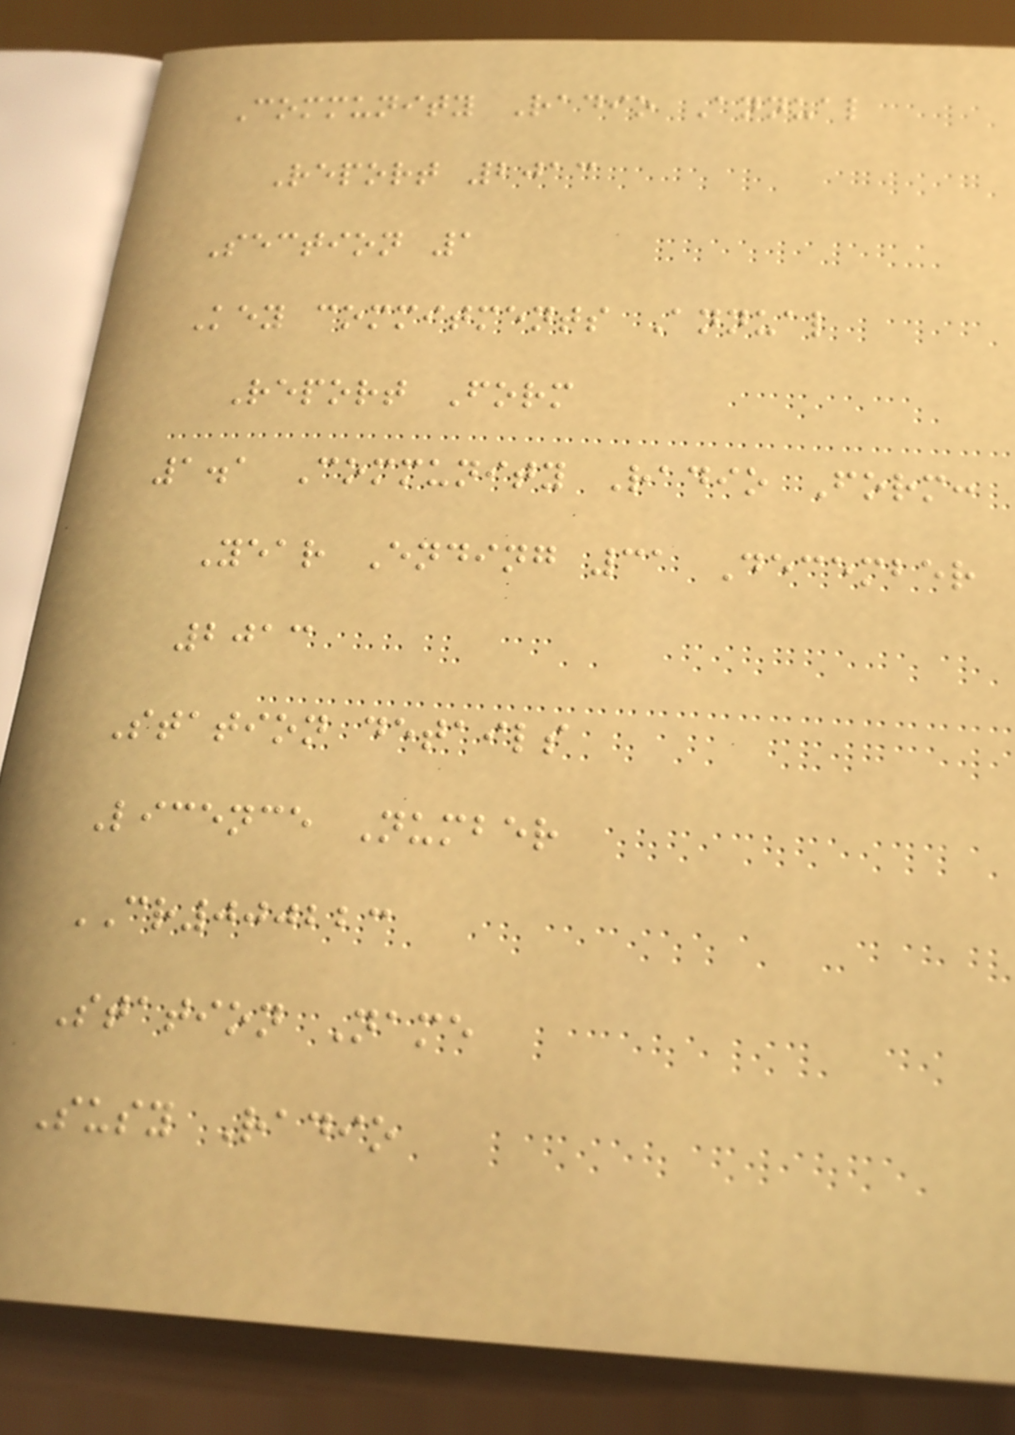Community Radio Annual
Report 2013
Section 1
Key commitments Annual
Report Form
1.1 Community Radio Form:
Year Ending 31 December
2013
Station details
Licence Number
CR000223
Station Name
Susy Radio
